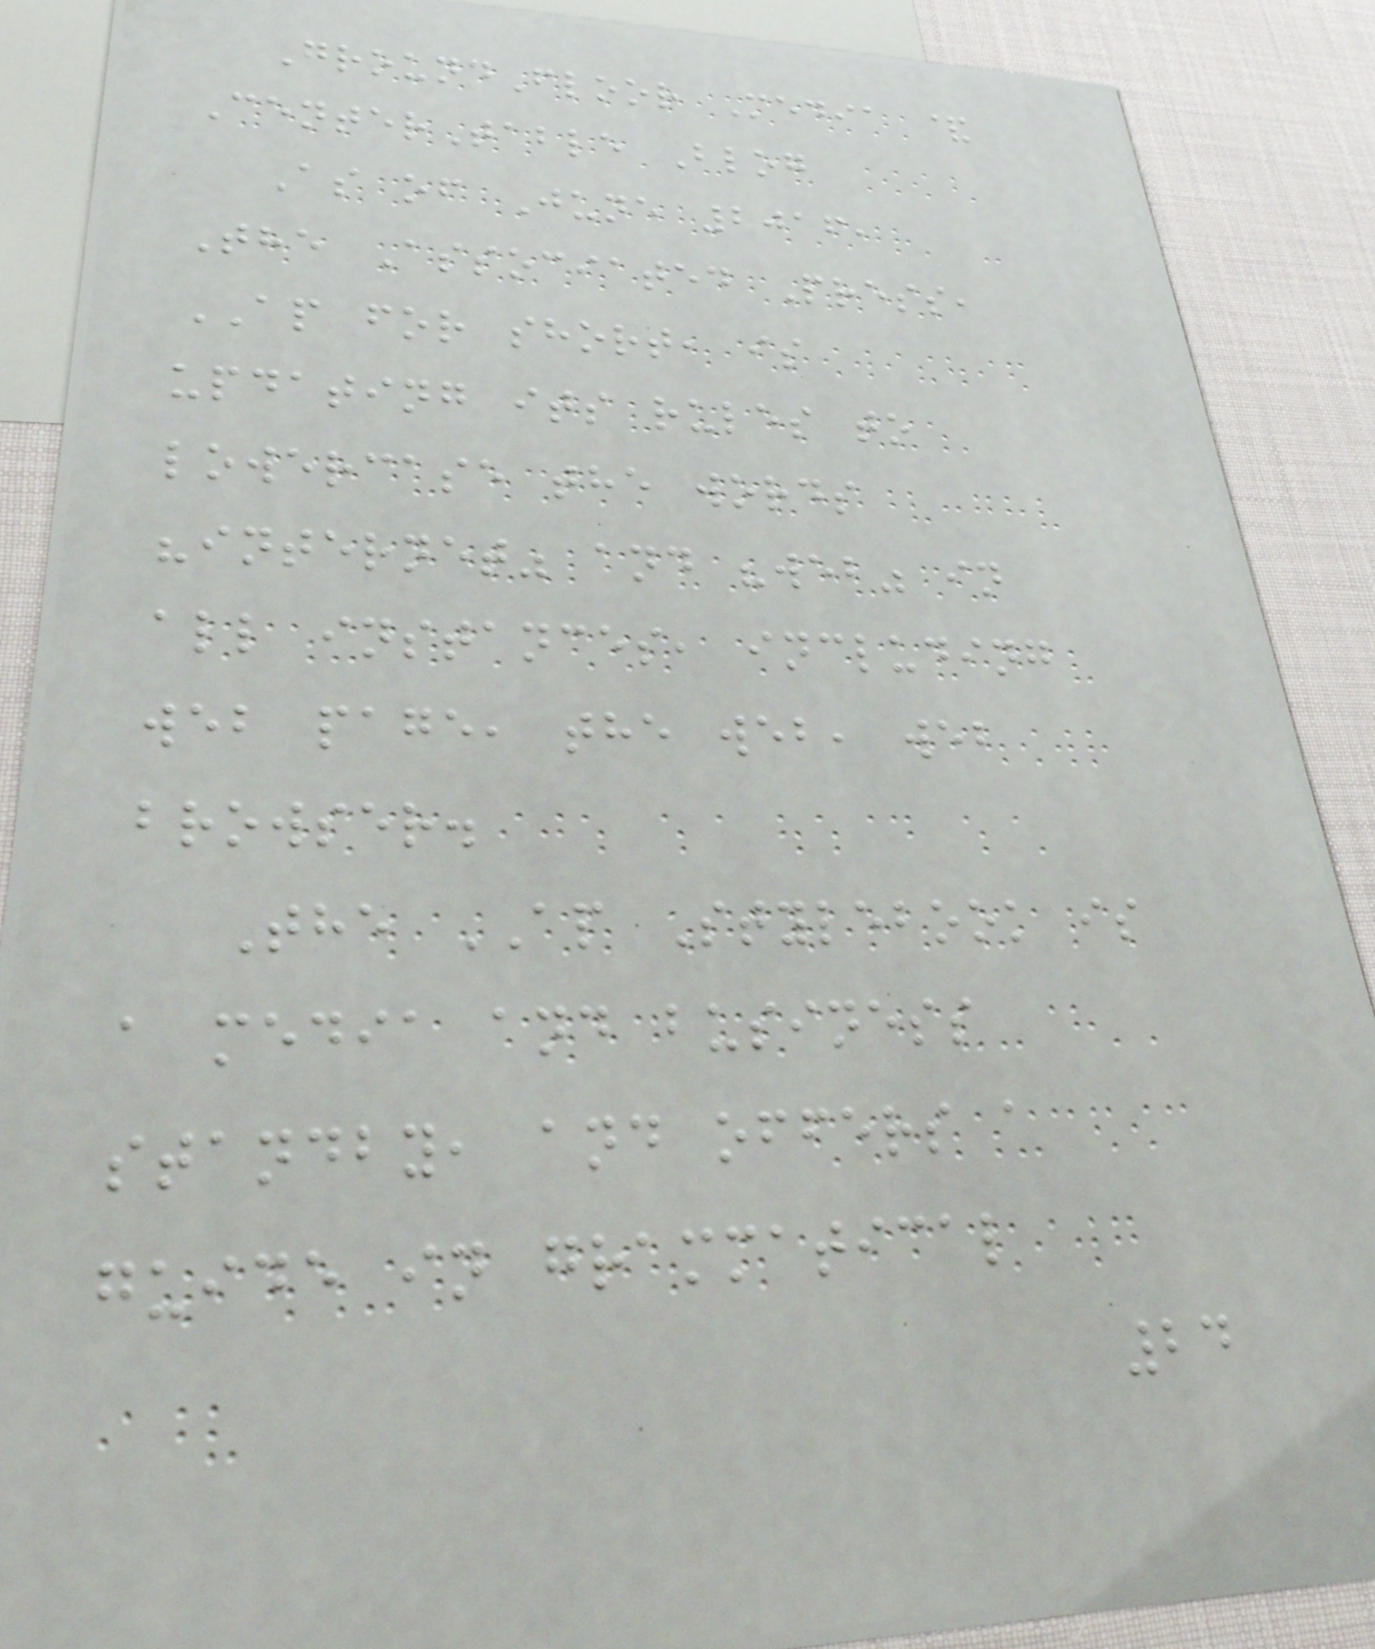GroundFloor Media &
CenterTable Blog
As of June 2016,
The Associated Press,
AP for short, is
updating its rules to
lowercase the words
"internet" and "web" in
all instances, including
web page, the web, web
browser.
The AP Stylebook is
a media and business
standby, and offers a
guide in grammatical
24
